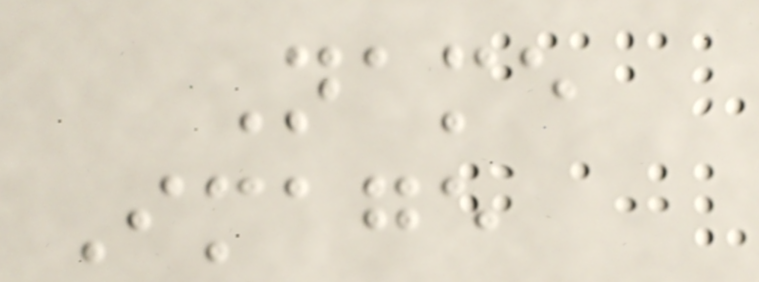Name
Image
